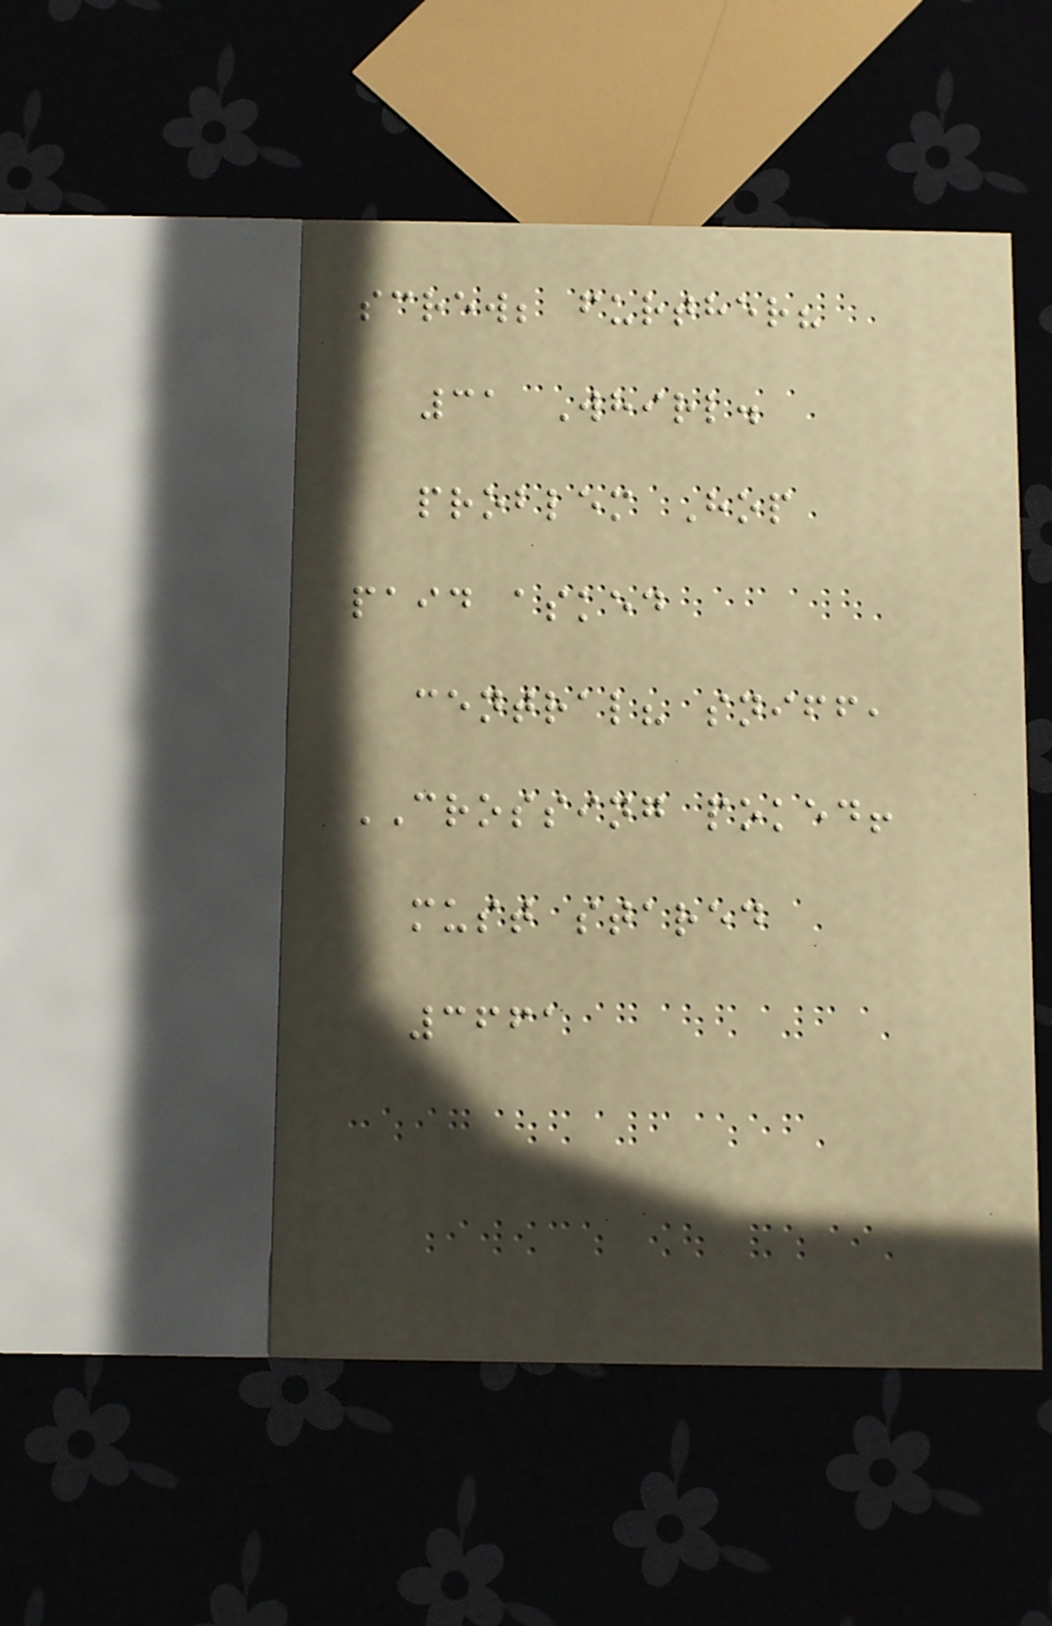screw; further?
31 Whirl.
problem Hop
paid asked
central? sniff,
CROSSING poked!
must stared
3661
